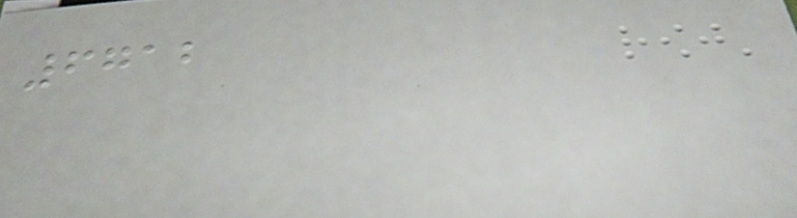6712
